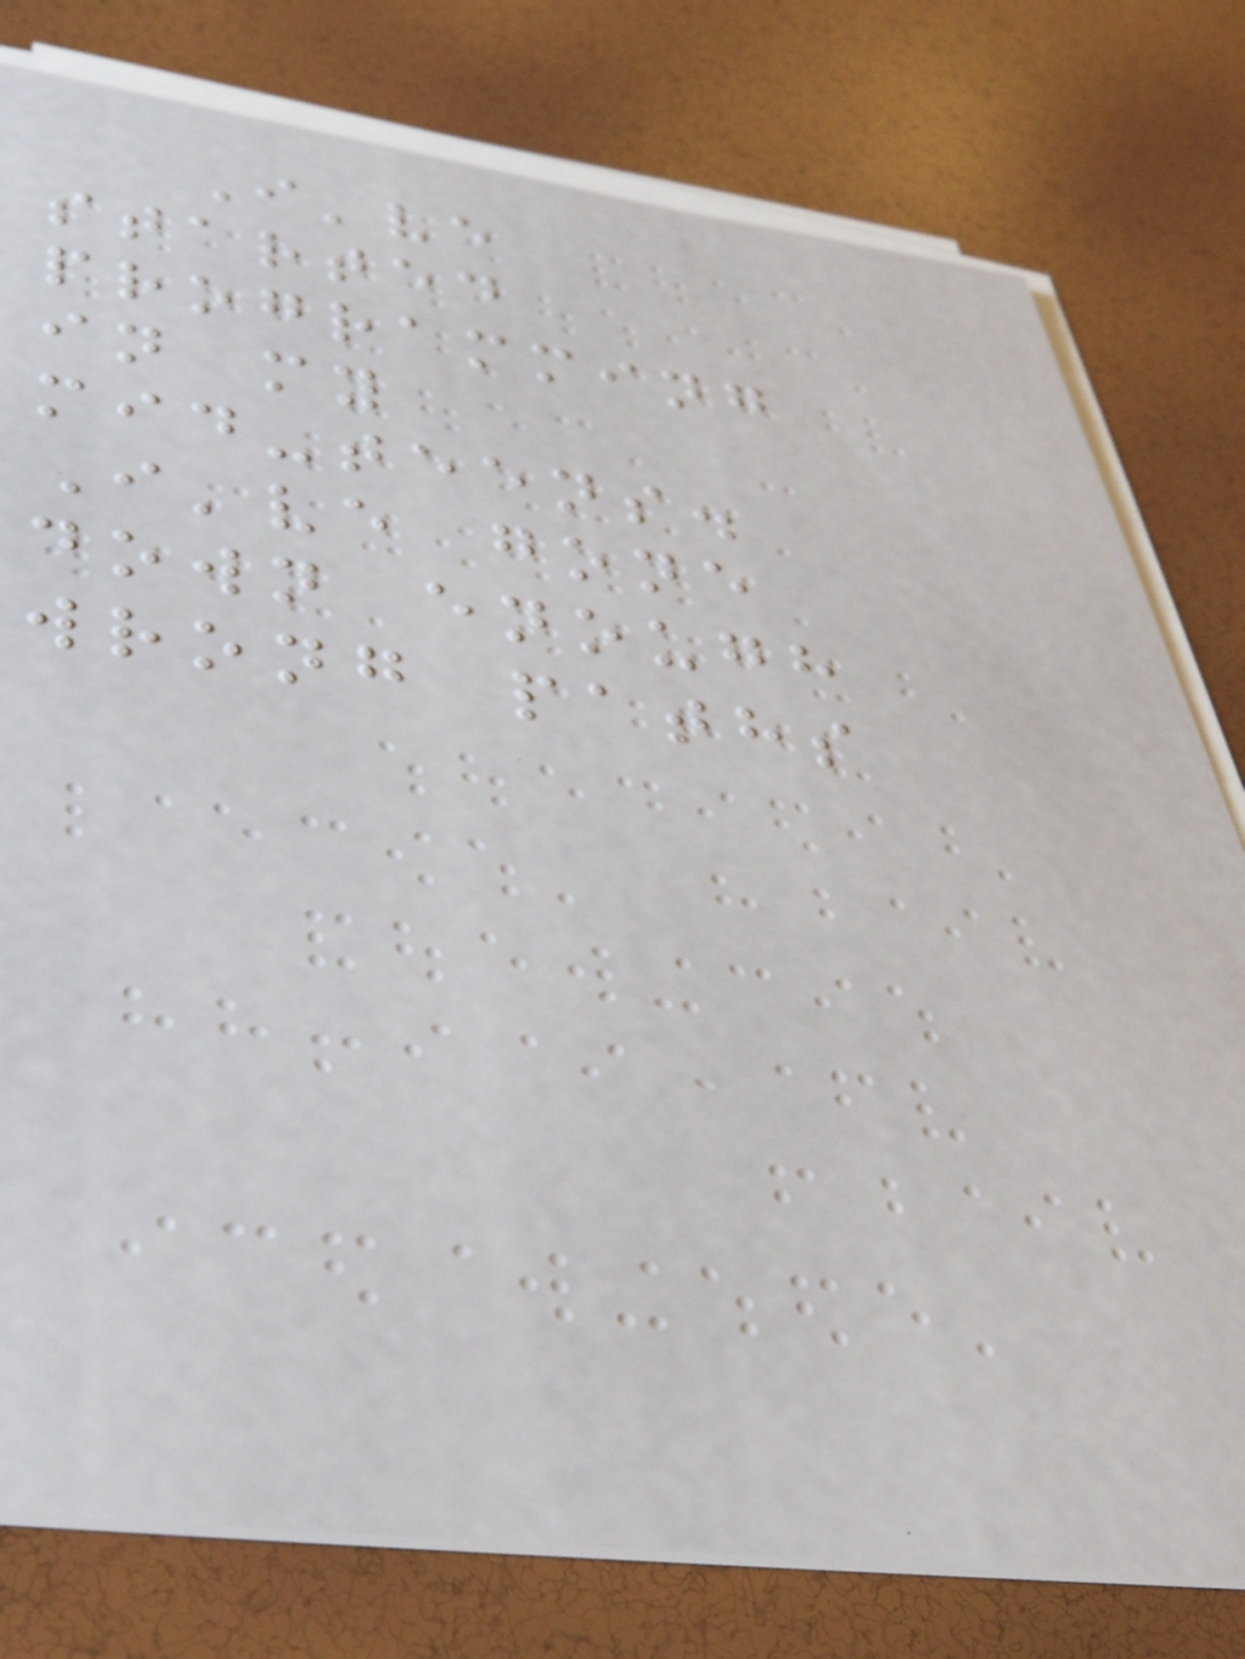I've
started
programming
in my
mid-teens.
I've gone
down enough
wrong paths
